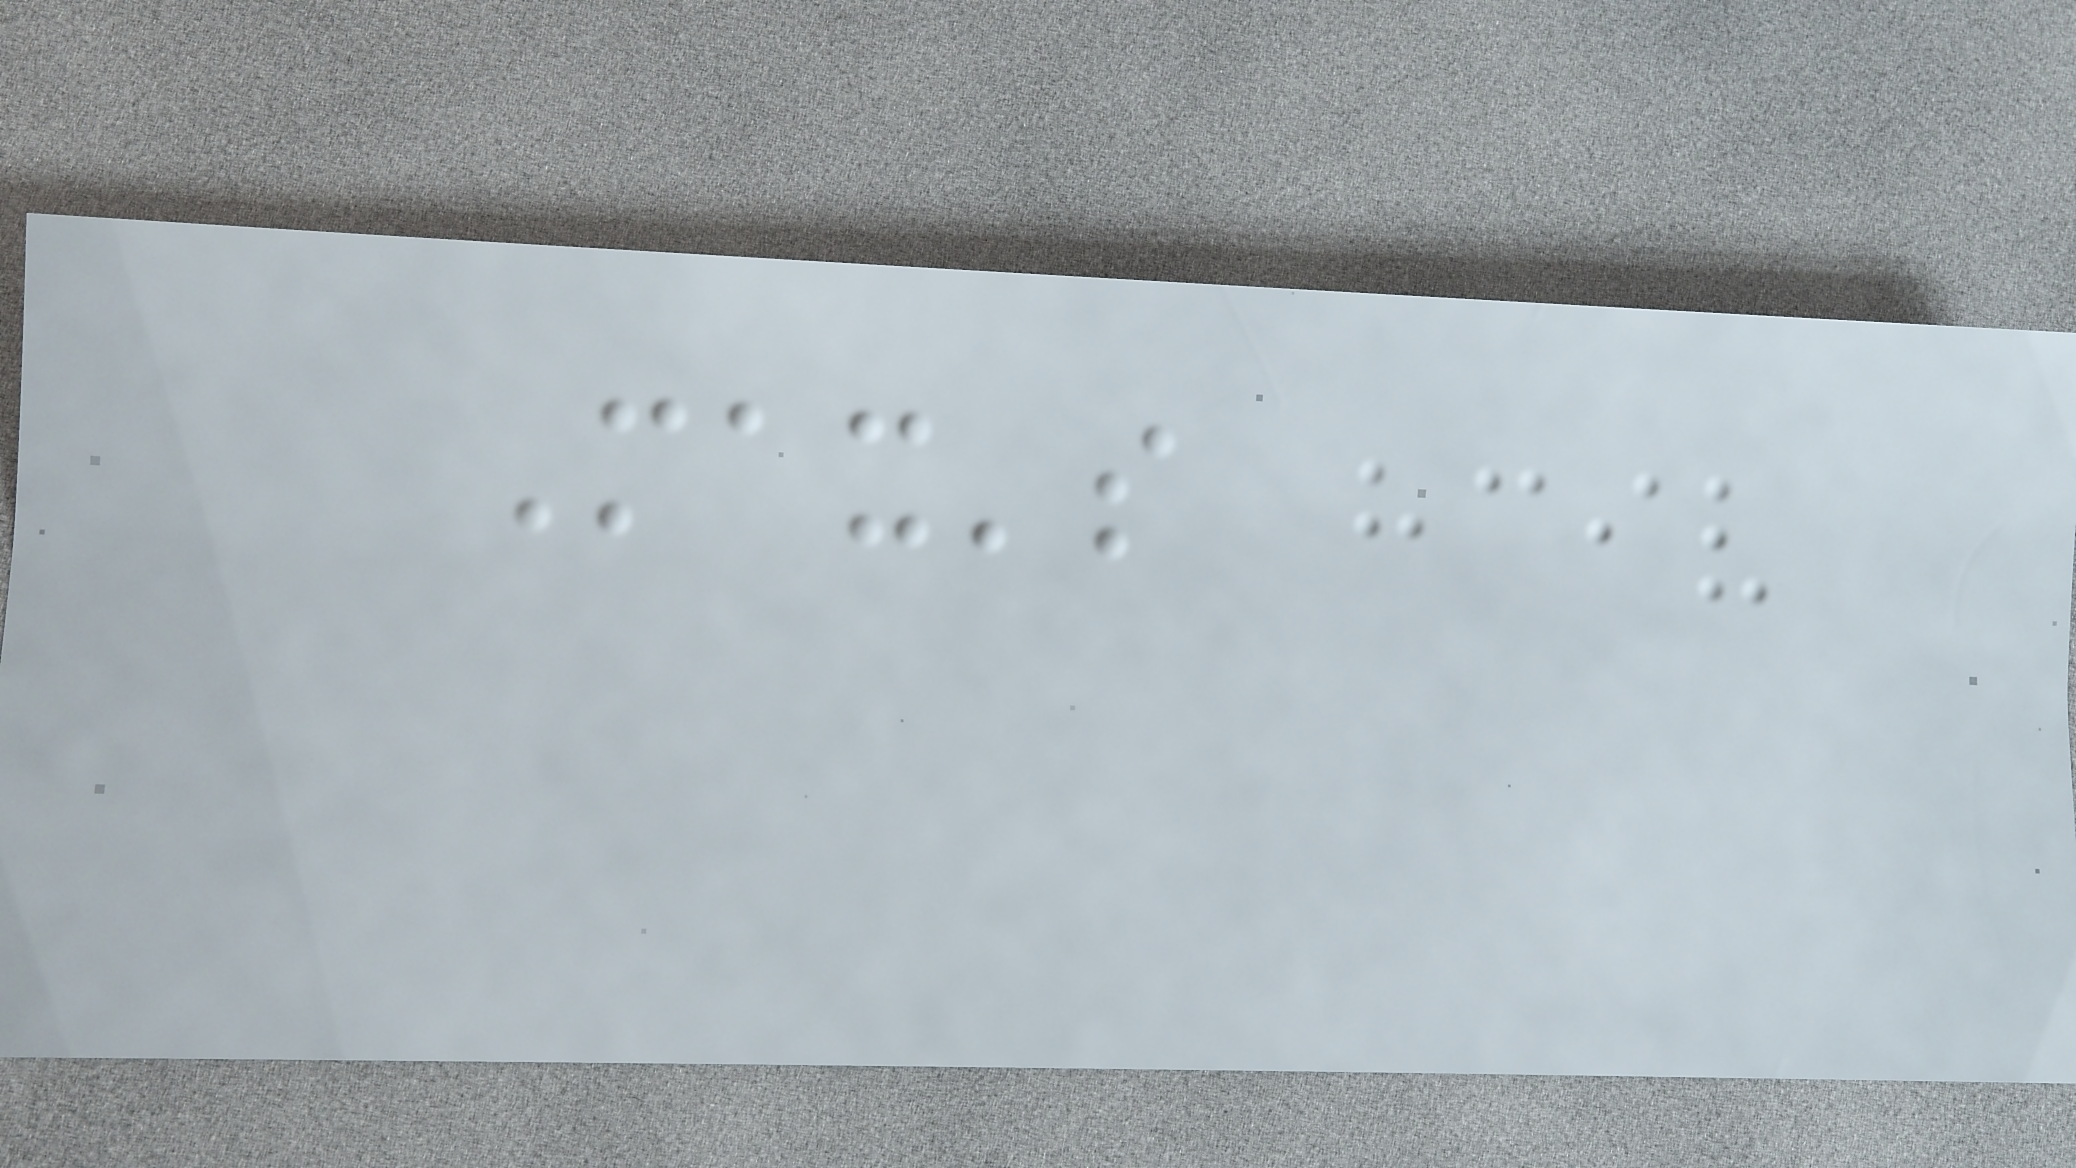Max's
